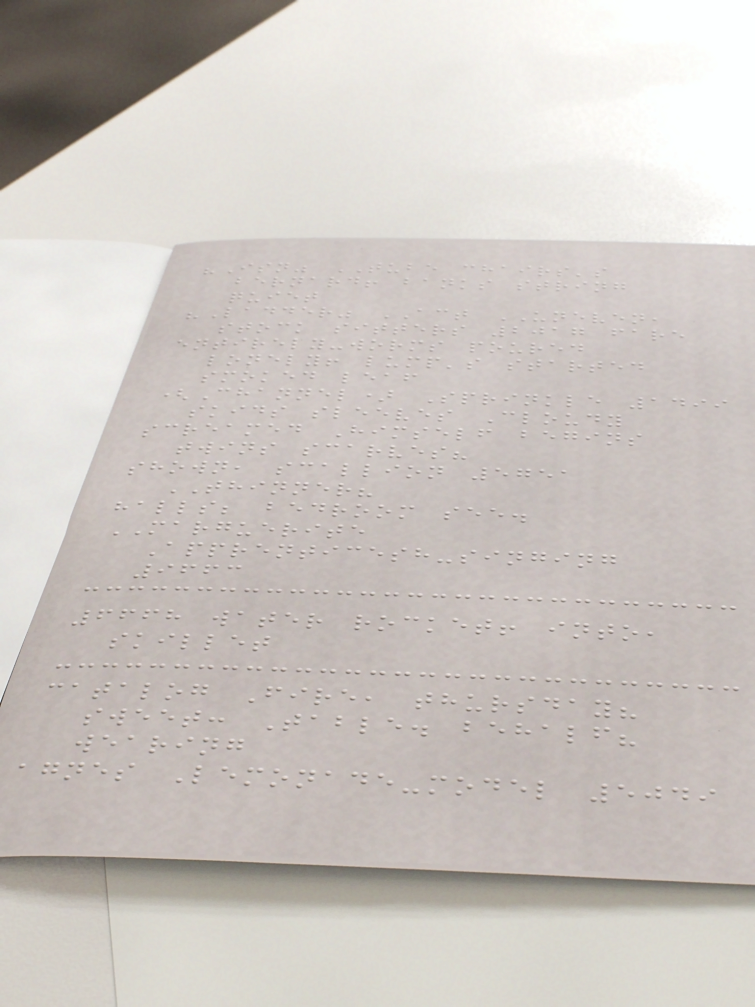"Isn" TUBE chairs's
bernard! banks string
quiet
"Ladder" ACT UNEVEN,
stock sitters 2017 fare
entirely-worms poured
lonely! lump's started
smoked leaf
(Channel) Sprinkle 1499
skids sleeves Cloudy
screamed Himself begins
twins scarves?
shown, scallion 5751
THINNER?
halls; bedroom see.
MARGUERITE
Apprenticesh-singing
9663
6668 water rocket! into,
skillet
catalog Fire, thursday?
sweet: Table. behalf?
wearing
agnes Lemonade-model 5049
